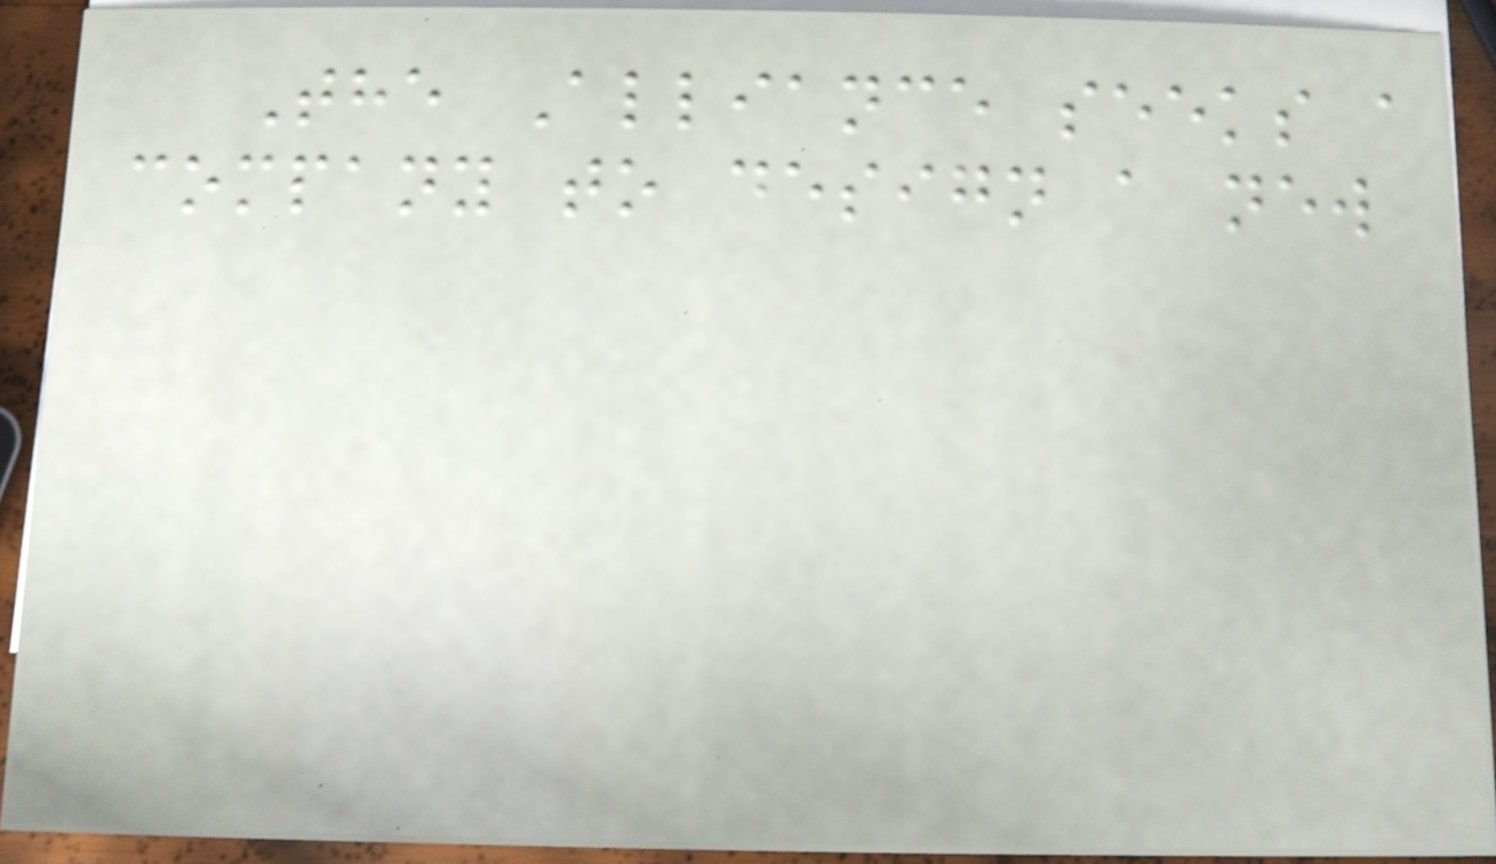The Alliance seeks a
company to design a new
